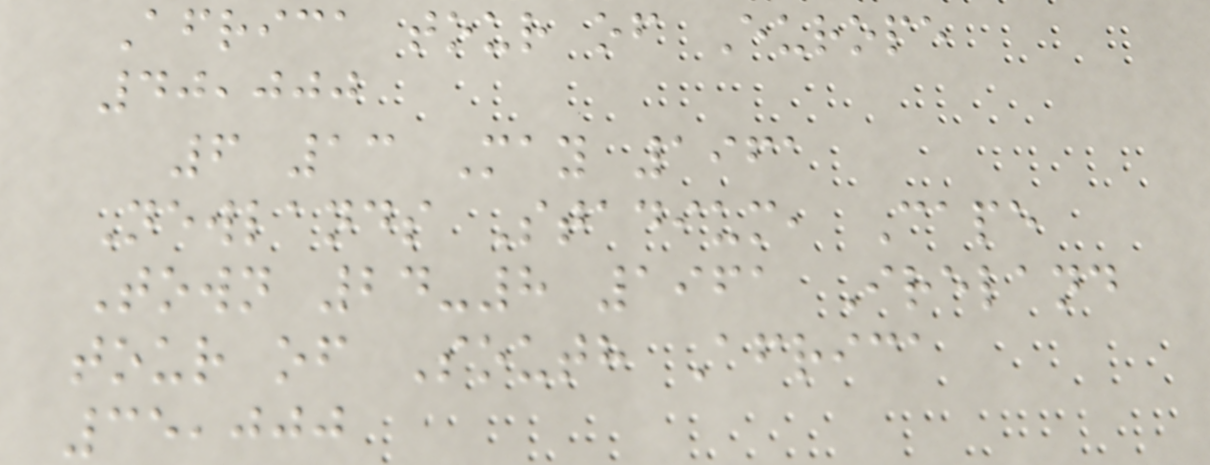Africa tour of Europe
40,000
6 13 May 1961
Newlands Stadium, Cape
Town 24-8 1961 Ireland
tour of South Africa
35,000
